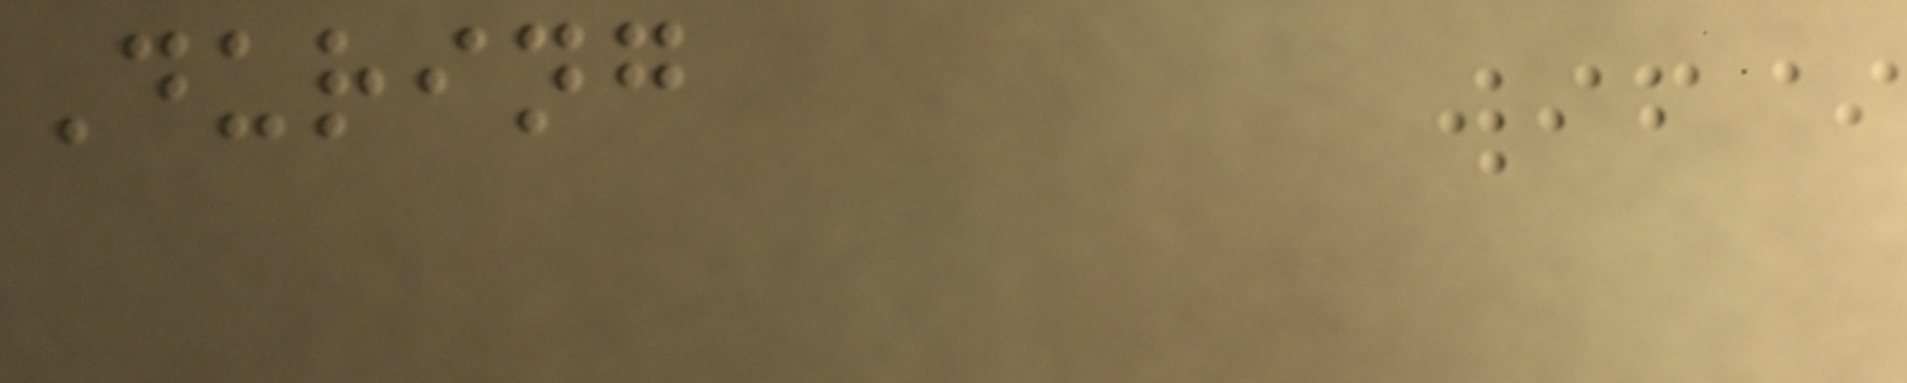During
